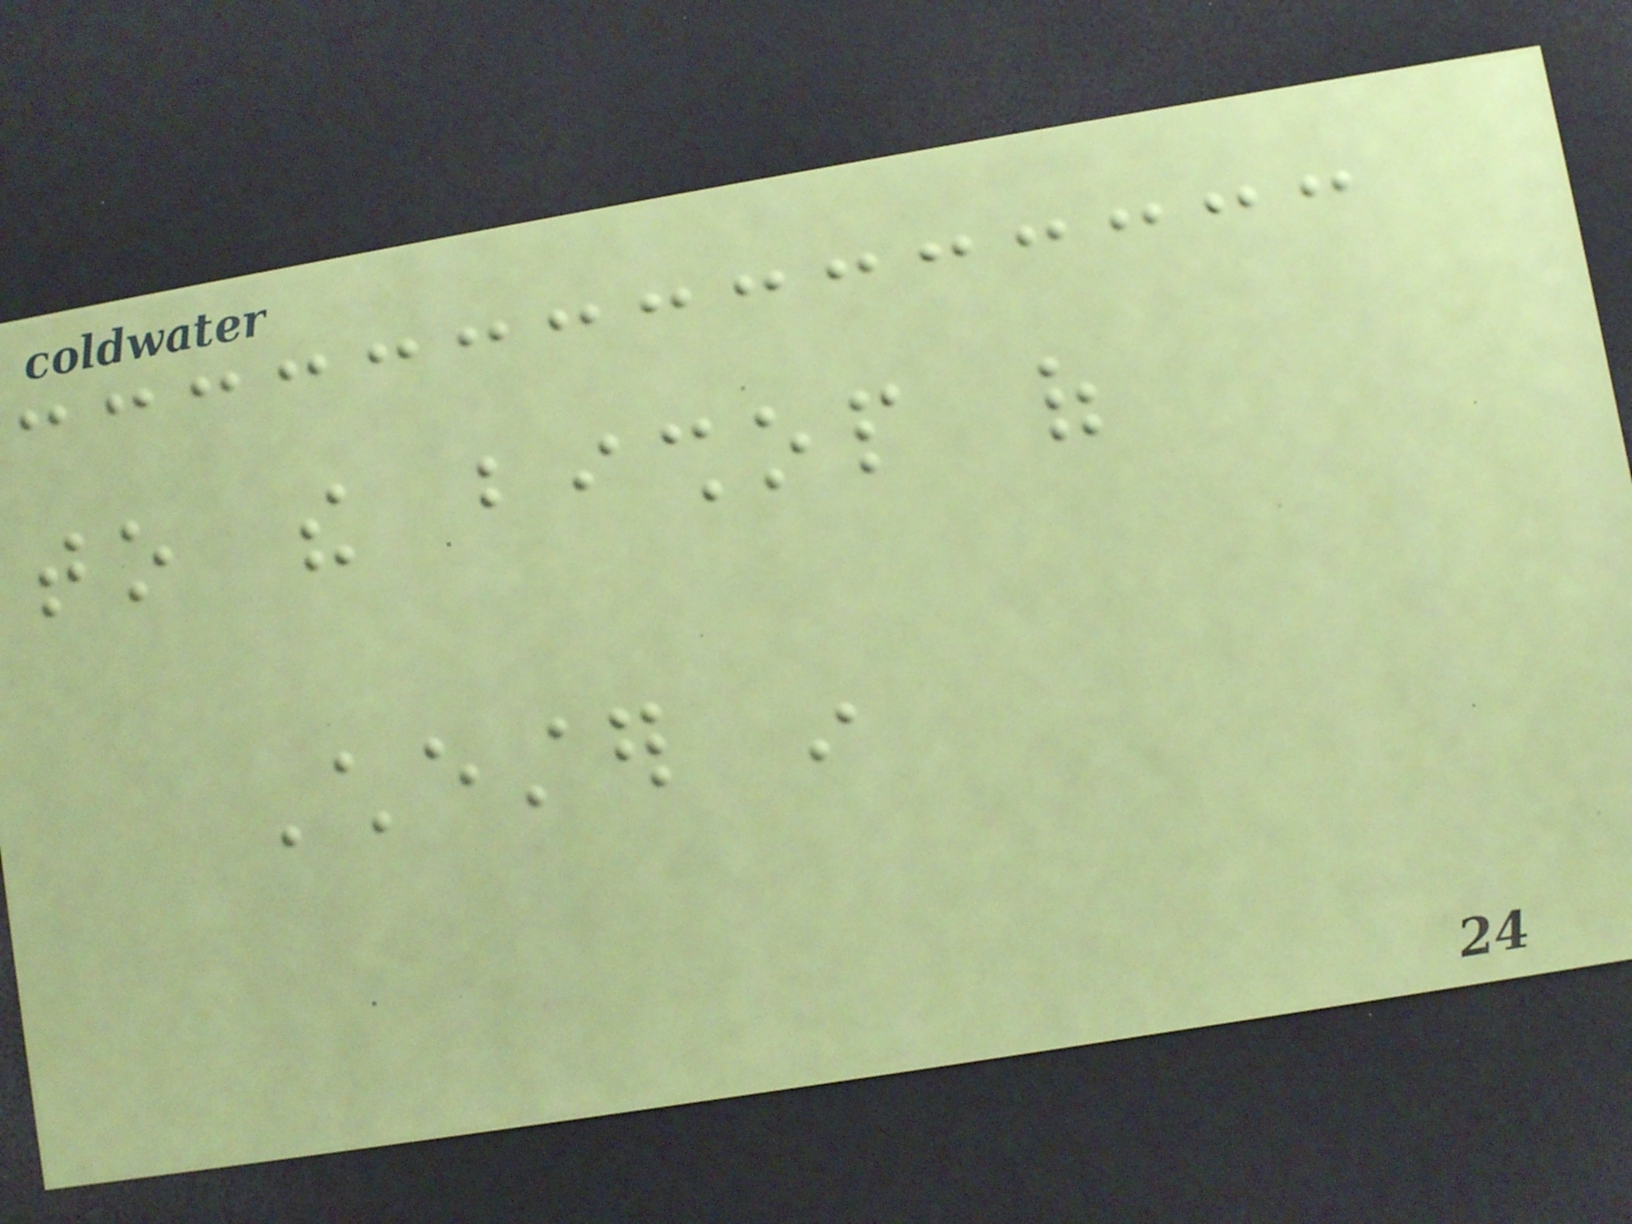to the bishop of
Chester in
